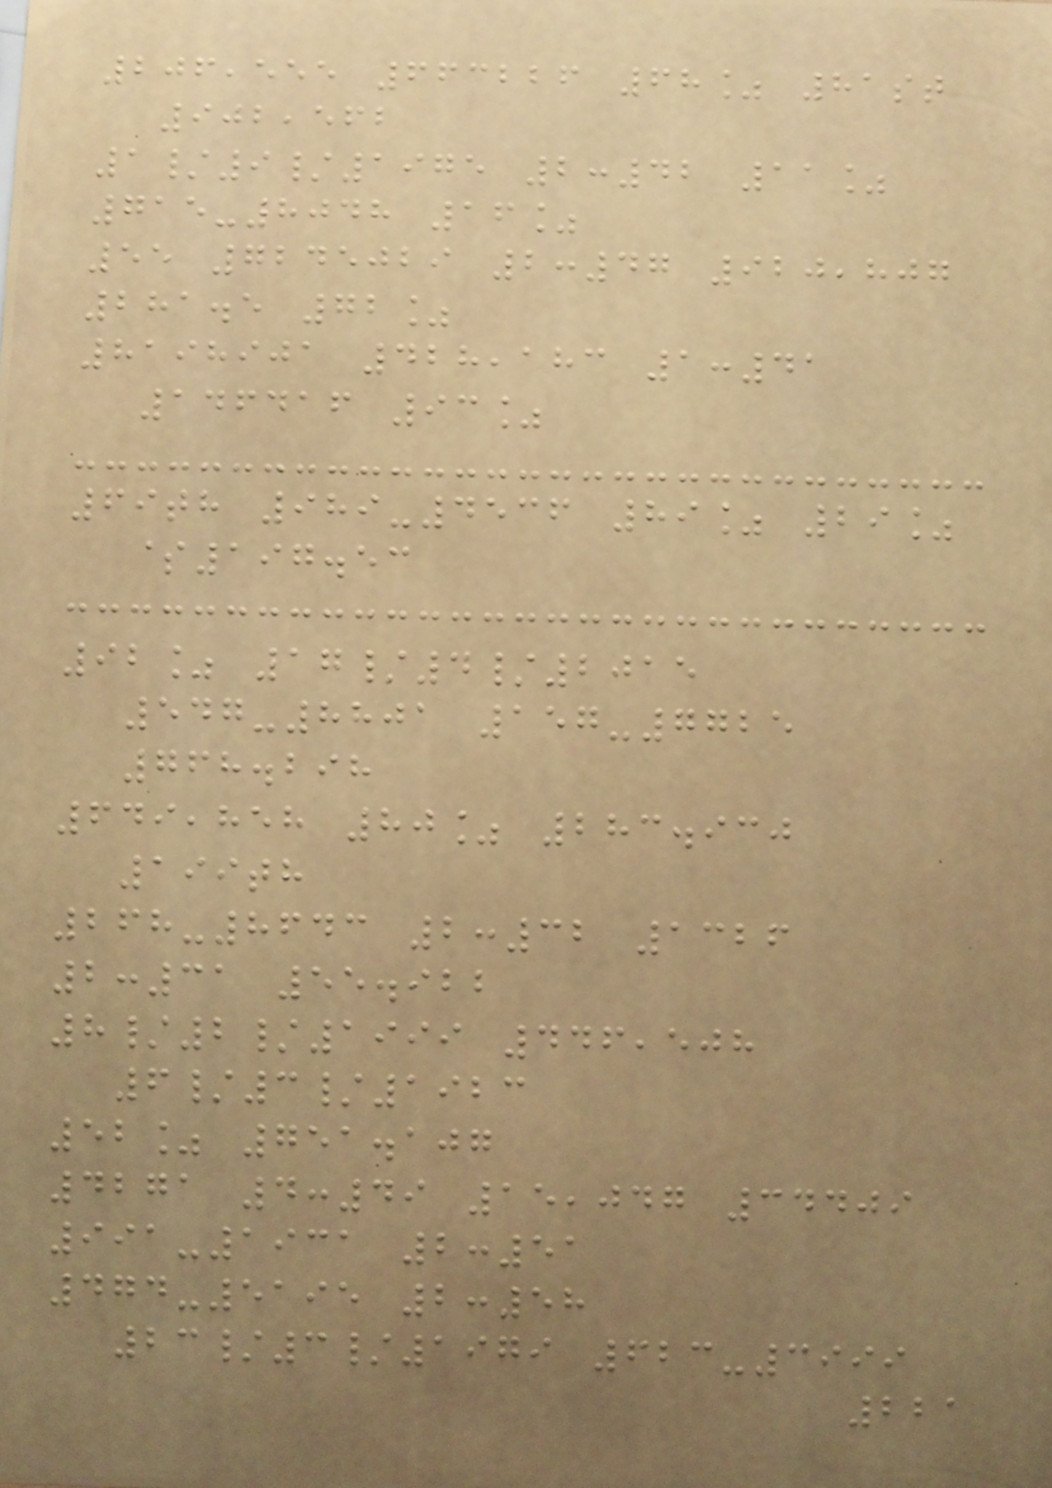206,555 663226 68% 81st
902,562
1/9/1975 2:42 11%
715-8048 16%
55 7245029 2:47 920,807
281.5 72%
8198901 428,183 1:41
146416 93%
69th 989-4536 89% 29%
$197.53
92% 17/4/2015
547-8801 157-7725
768.298
649,858 80% 283.930
199th
268-8643 2:32 1326
2:31 55.922
8/2/1999 446,508
6/3/1923
52% 751.107
4271 4:49 15,047 34409
991-1931 2:51
474-5195 2:58
23/3/1979 623-3999
221
